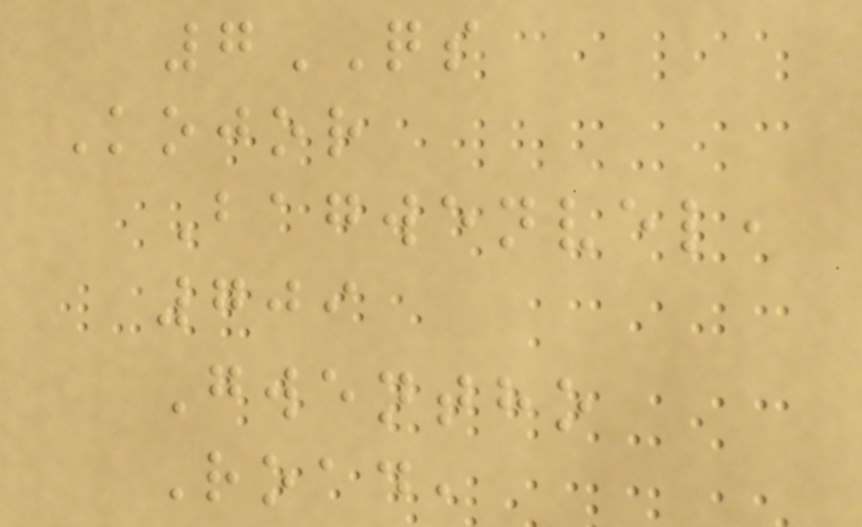7QS
Kojor
Bagwenvel,
709
Gwentho
Road,
